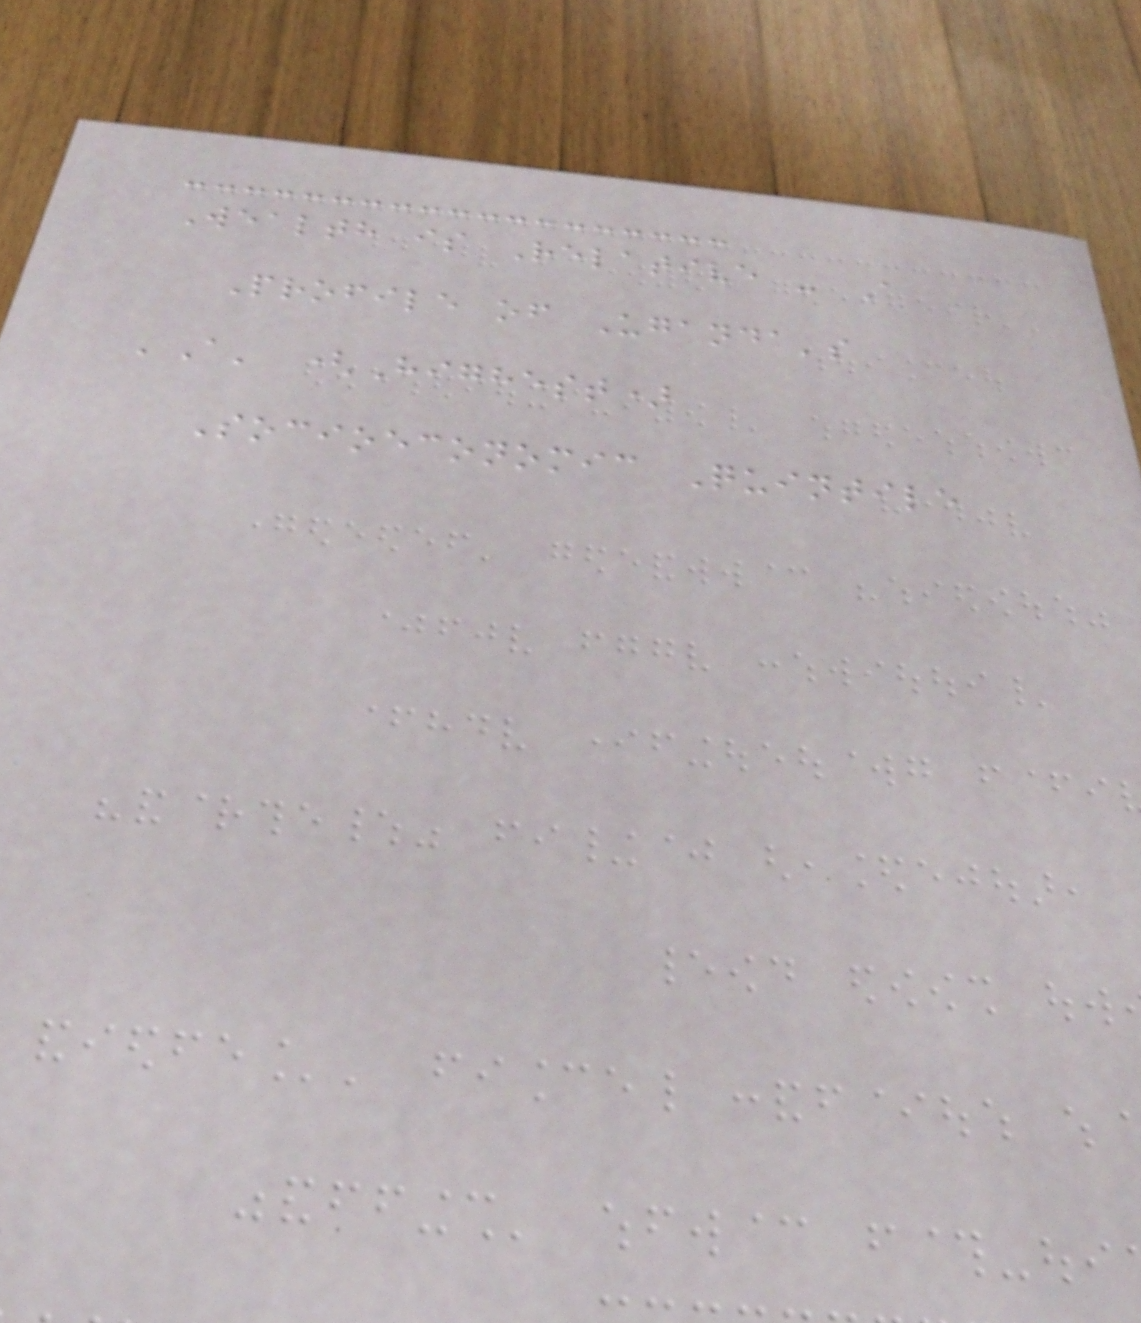Wealth is Relative - A
Profile of Uganda's
'A' (Highest)
Socioeconomic Quintile
